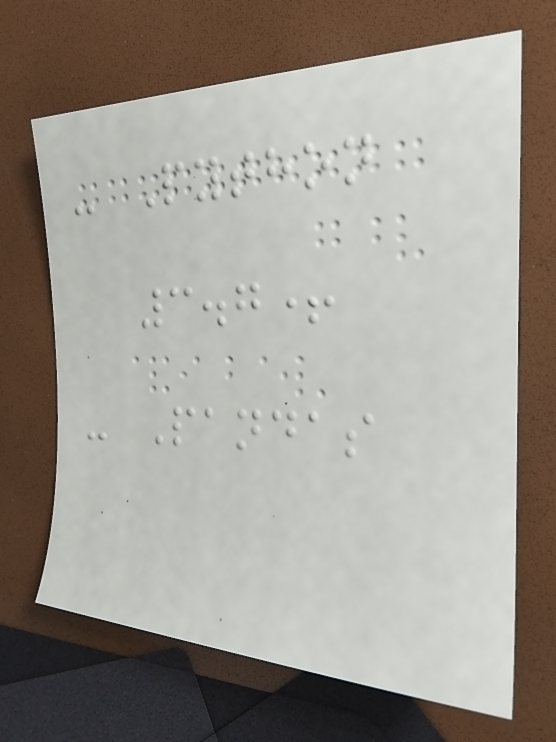- Python
3.7+
- Pandas
